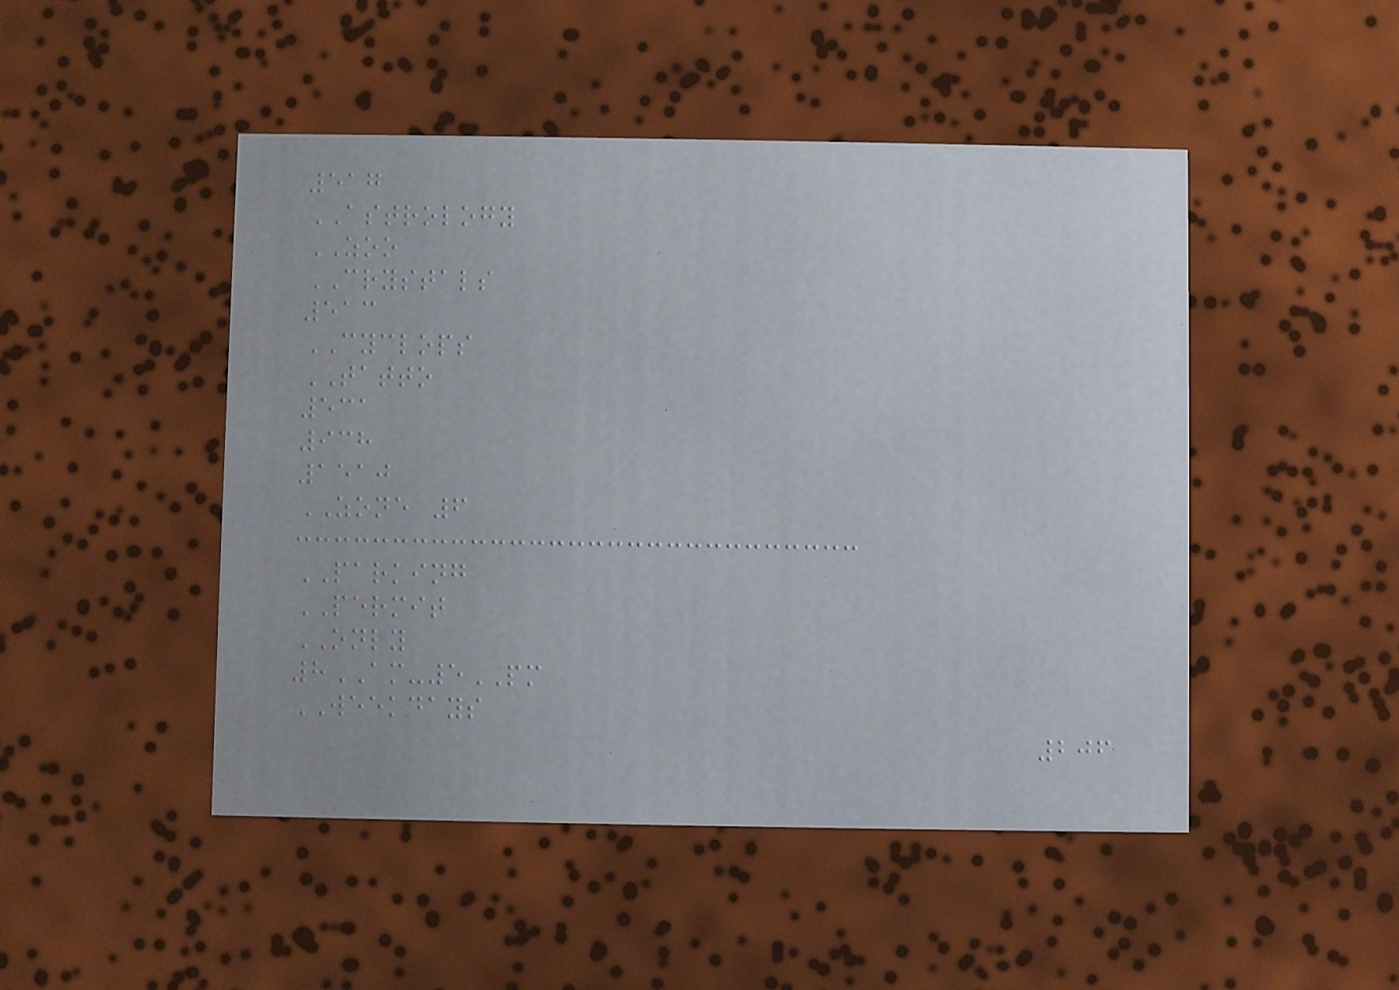517
ASTROLOGY
ZOO
CRYSTALS
513
CYCLOPS
TATTO
531
938
1510
ZONE 6
PARKING
PERMIT
ONLY
8AM-5PM
WEEKDAYS
206
